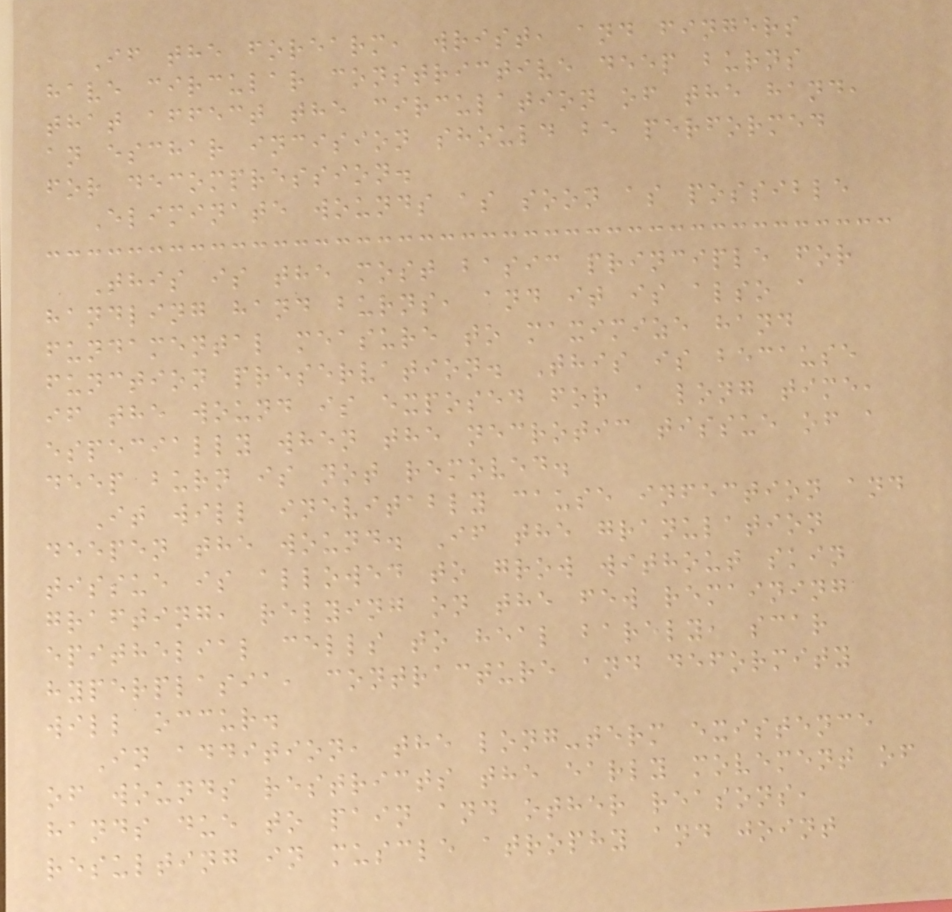If the forearm, wrist, and fingers
have circular constrictive deep burns
that affect the circulation of the hand,
an eschar incision should be performed
for decompression.
Eliminate wounds as soon as possible
This is the most basic principle for
handling hand burns, and it is also a
fundamental measure to maximize hand
function preservation. This is because
if the wound is exposed for a long time,
especially when the necrotic tissue of a
deep burn is not removed.
It will inevitably cause infection and
deepen the wound. If the granulation
tissue is allowed to grow without skin
grafting, relying on the few remaining
epithelial cells to heal barely, scar
hyperplasia, contracture and deformity
will occur.
In addition, the long-term existence
of wounds restricts the early movement of
hands due to pain and other reasons,
resulting in muscle atrophy and joint
